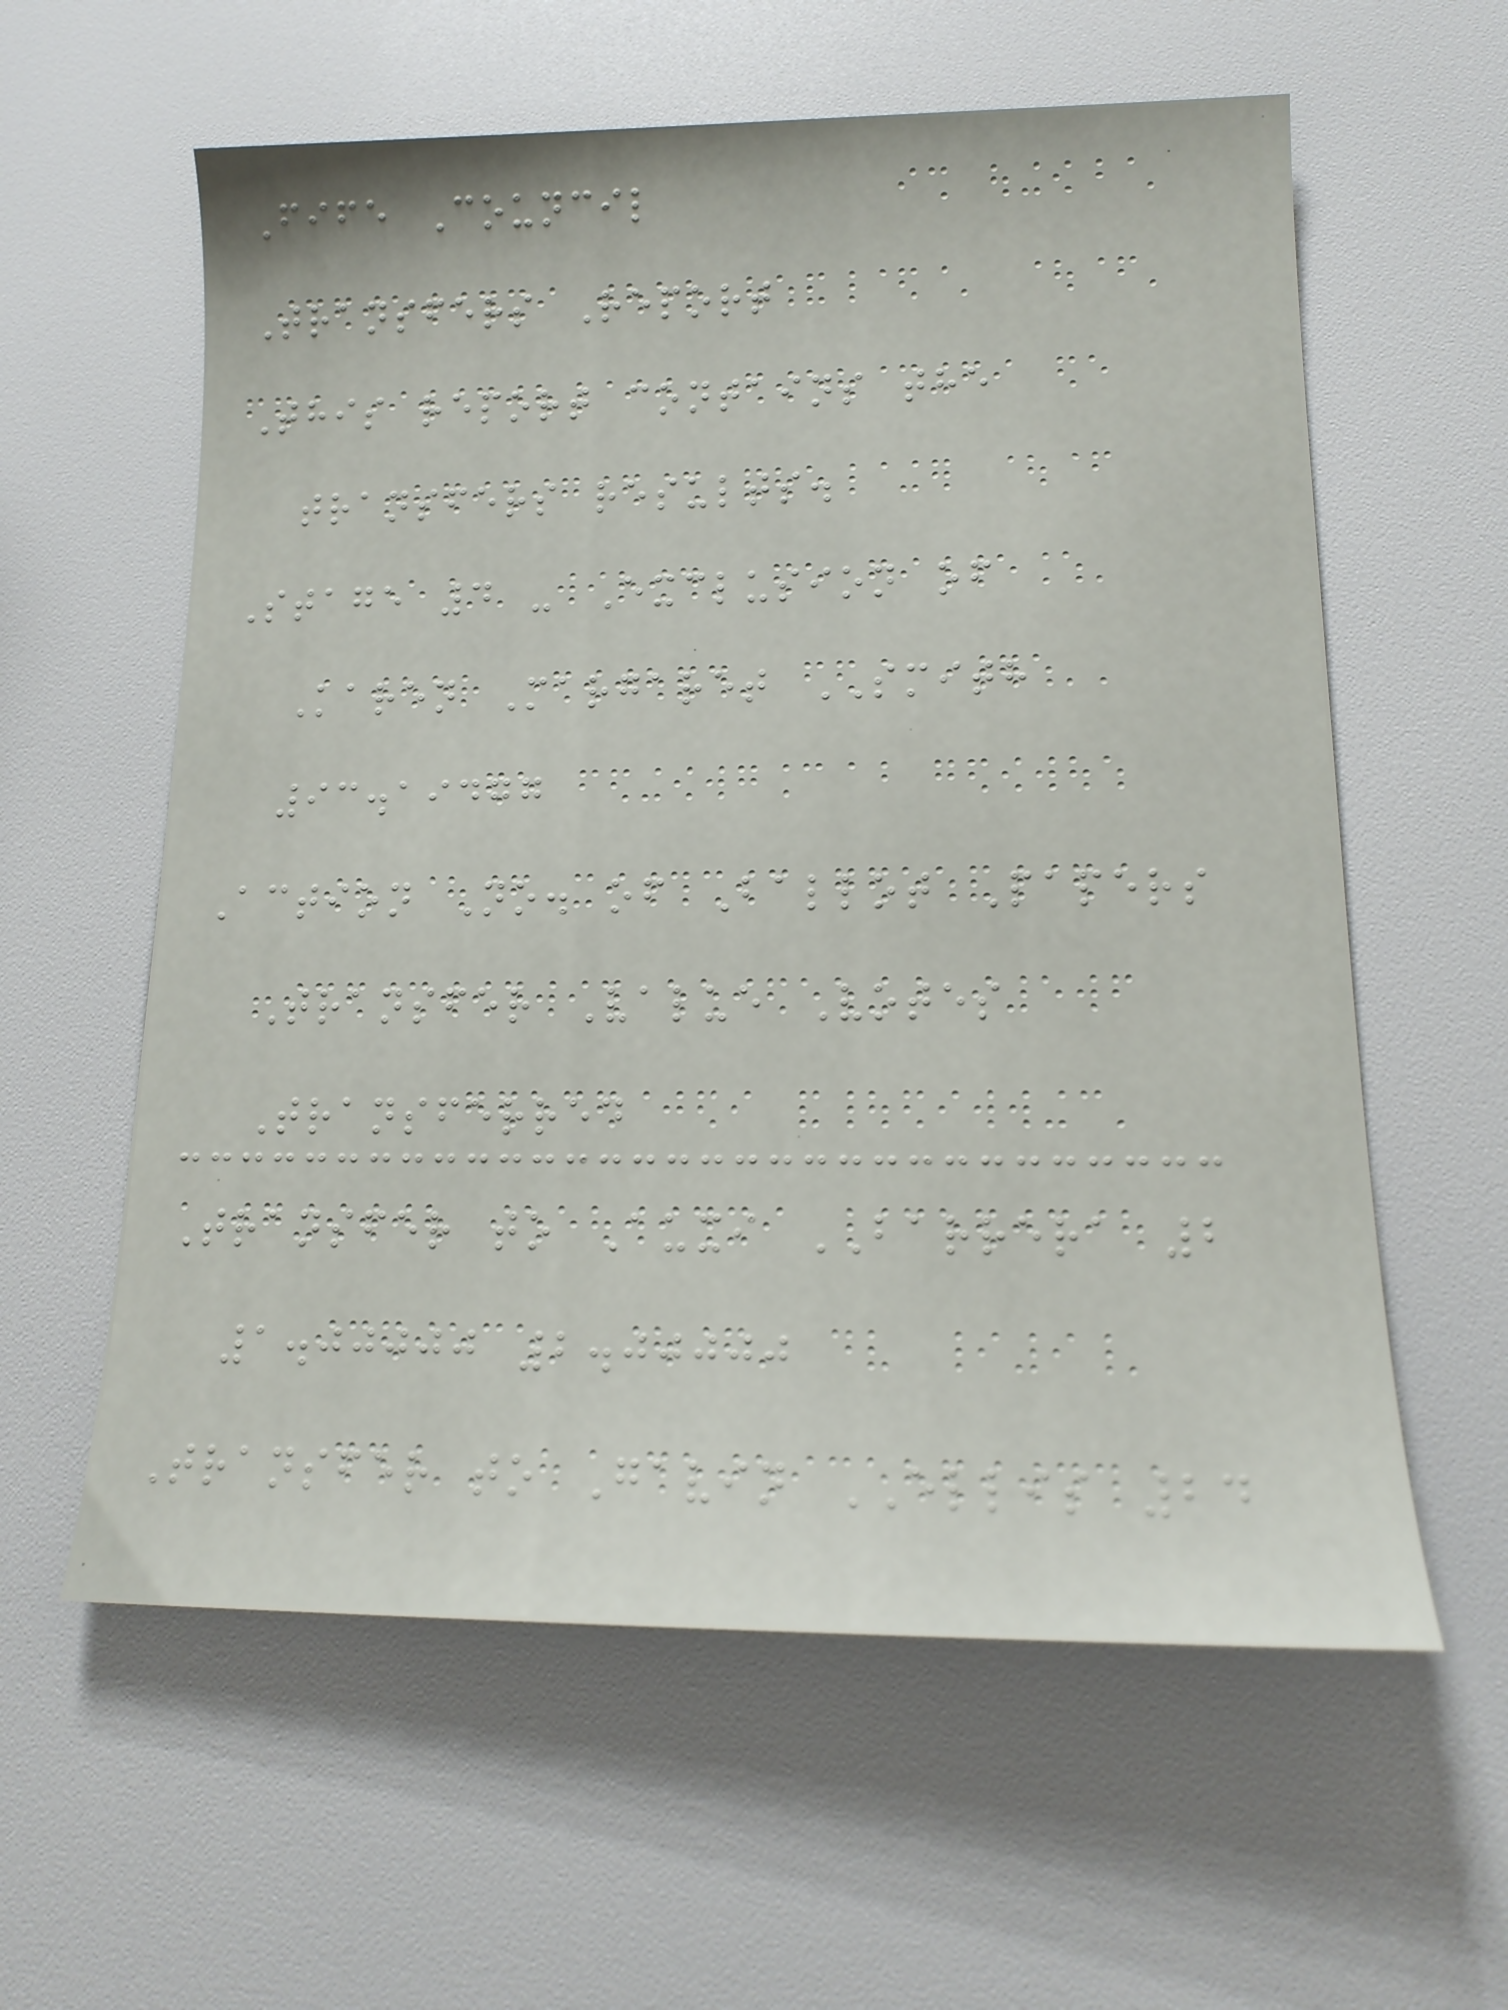Fife Council
Transfers Report
This report contains the
transfers results.
Stage 4 - Exclusion of
Karen Margaret SMITH
93.19477
Action No. of Ballot Papers
Transfer Value Votes
Transferred
Transfer to Auxi BARRERA 2
1.00000 2.00000
Transfer to Gavin ELLIS 24
